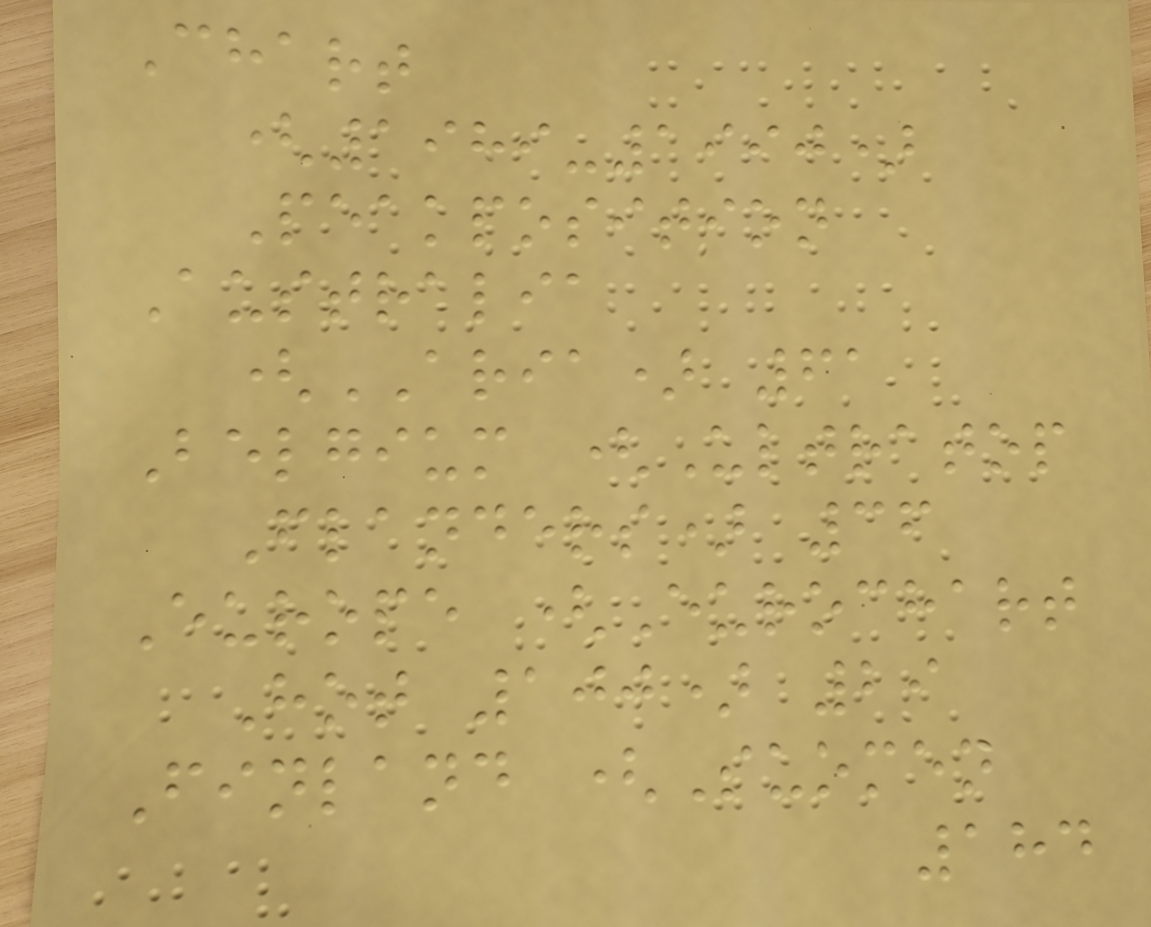Chart
(1989-1990)
Peakposition
Australia
(ARIA) 61
Belgium (Ultratop
Flanders) 36
Europe (Eurochart
Hot 100) 29
Finland (Suomen
184
